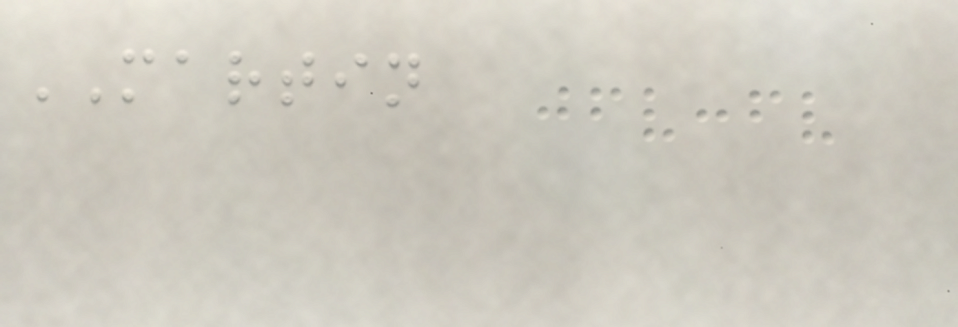MARTIN
